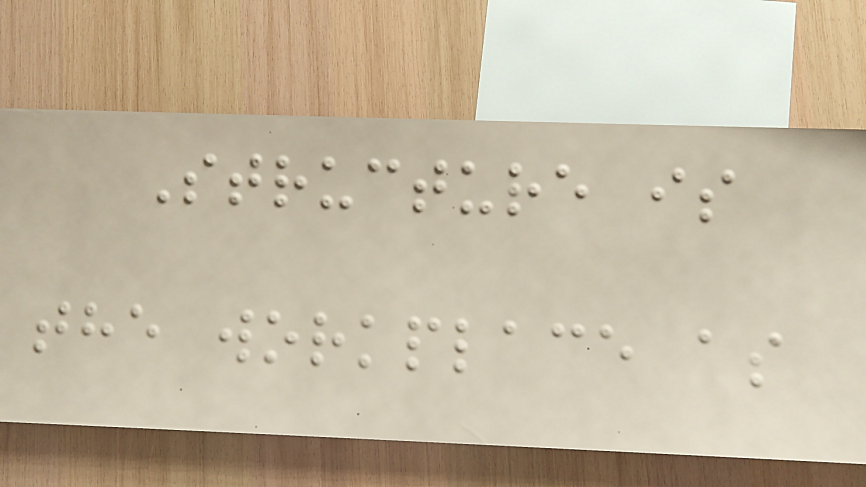Structure is
the workplace as
